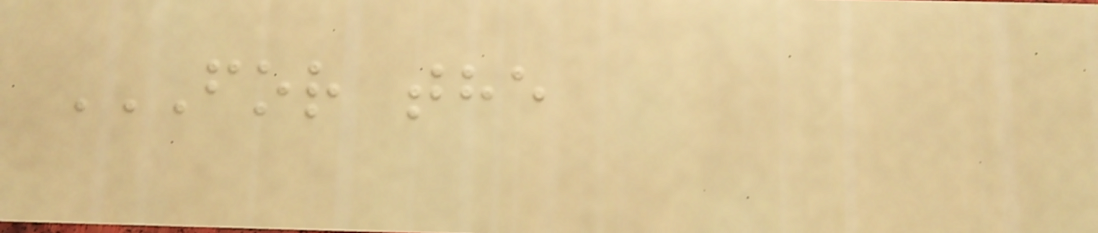FOR THE
